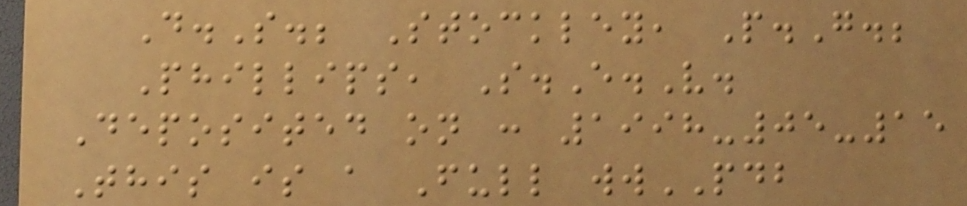D.S.; Stockley, P.G.;
Phillips, S.E.V.
Deposited on : 1998-05-15
This is a Full wwPDB
